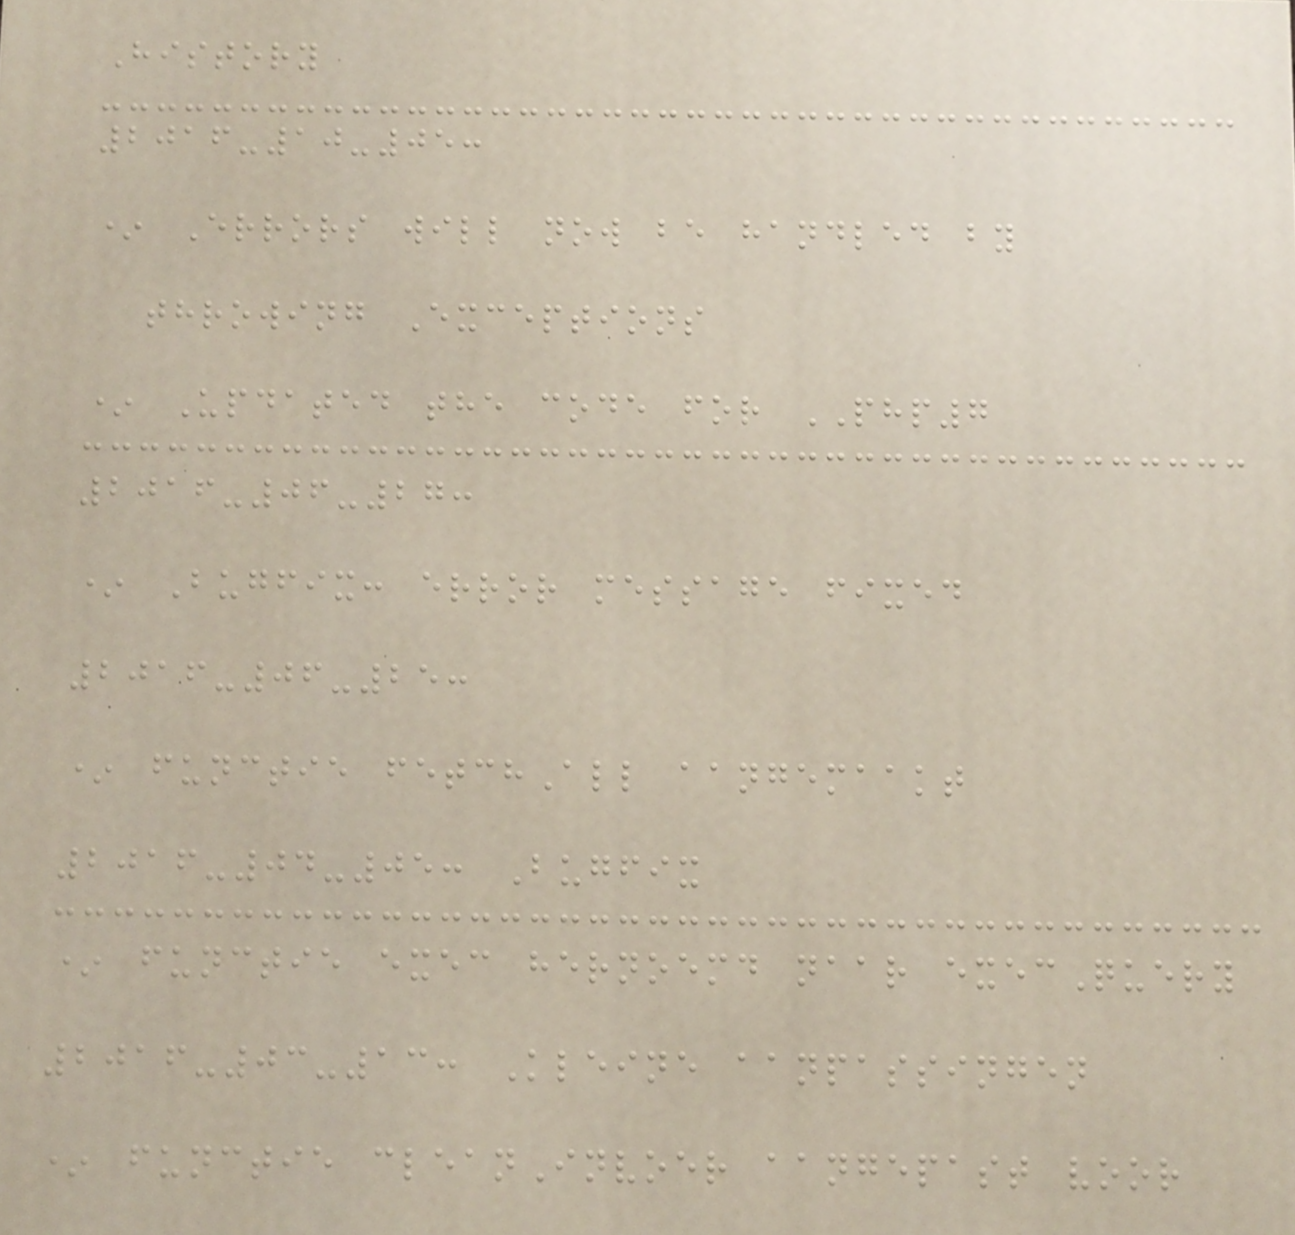History
2016-10-05:
* Errors will now be handled by
throwing Exceptions
* Updated the code for PHP7
2016-06-27:
* Bugfix: error message fixed
2016-06-25:
* functie fetchAll aangemaakt
2016-04-05: Bugfix
* functie exec hernoemd naar execQuery
2016-03-13: Kleine aanpassingen
* functie cleanInvoer aangepast voor
